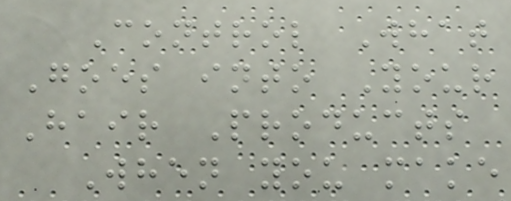Control What
Goes into Your
Hair Products
When you make
